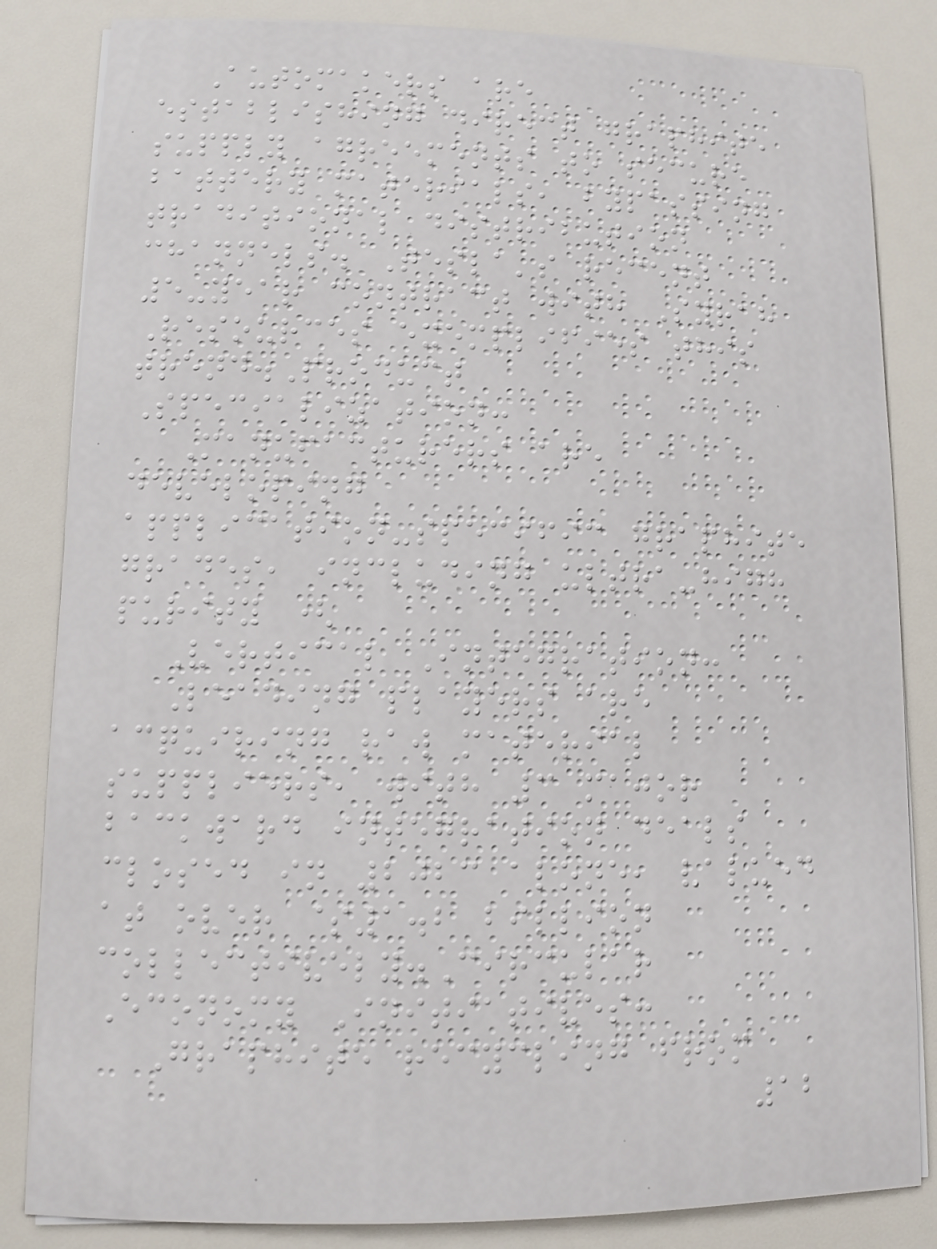Automakers are
establishing direct graphite
supply agreements to secure
battery materials, bypassing
traditional distribution
channels. Tesla's recent
5-year contract with Syrah
Resources exemplifies this
trend.Product
Specialization:
Manufacturers are
developing
application-specific graphite
grades, including ultra-high
purity (
Vertical Integration:
Leading players are
acquiring raw material
suppliers, with 3 major
backward integration deals
closed in 2023 alone, valued
at over $1.2 billion
collectively.Circular
Economy Initiatives:
Graphite recycling from
12
